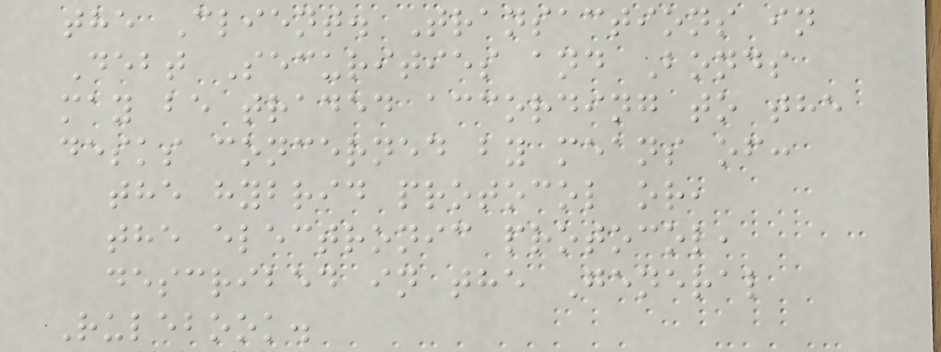the Client. Transactions in
Debt Securities and Bonds
may be traded according to the
desks concerned by means of:
the hybrid protocol or,
the electronic protocol,
described in the General
Rulebook.
